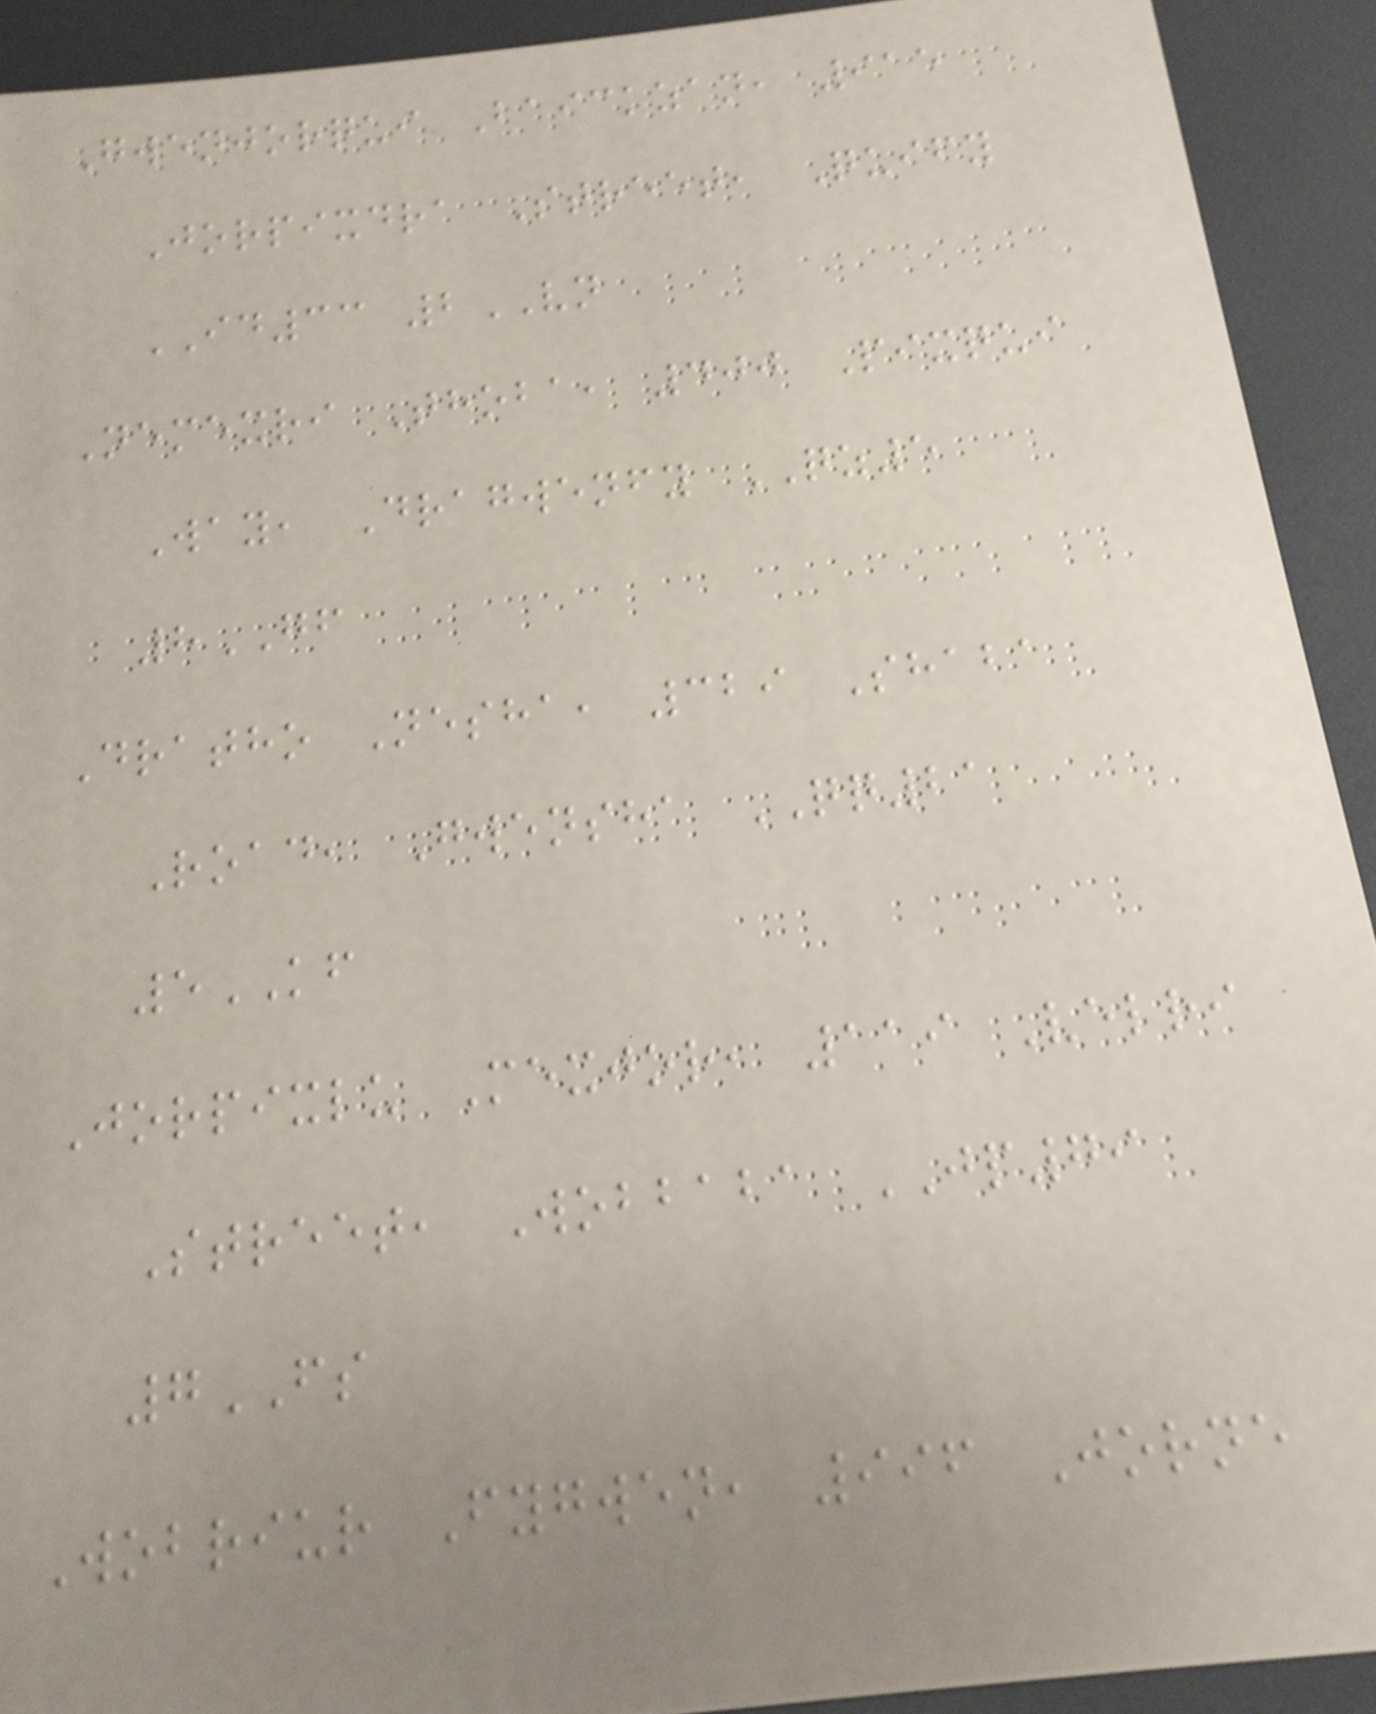Gwenjorqui Baickzan, 915
Jorpixdra Street, Quify
ID33 2VN
Nemexri Thoba, 400 Pixqui
Way, Dragwenfy QZ5
8GF
Dratho Nesha, 329 Shaba
Road, Gwensha QQ21
5KF
Jorpixlu Mexjor, 119 Velri
Street, Wobbaba JP79
7FS
Wobriur Fygwen, 996 Jorne
